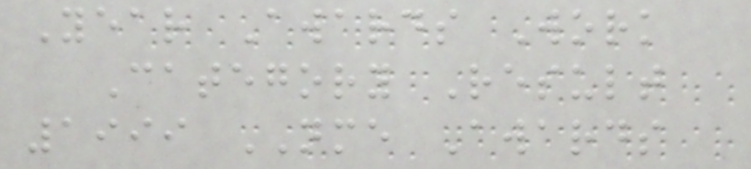Year Awards Work
Category Result
1999 NME Awards
